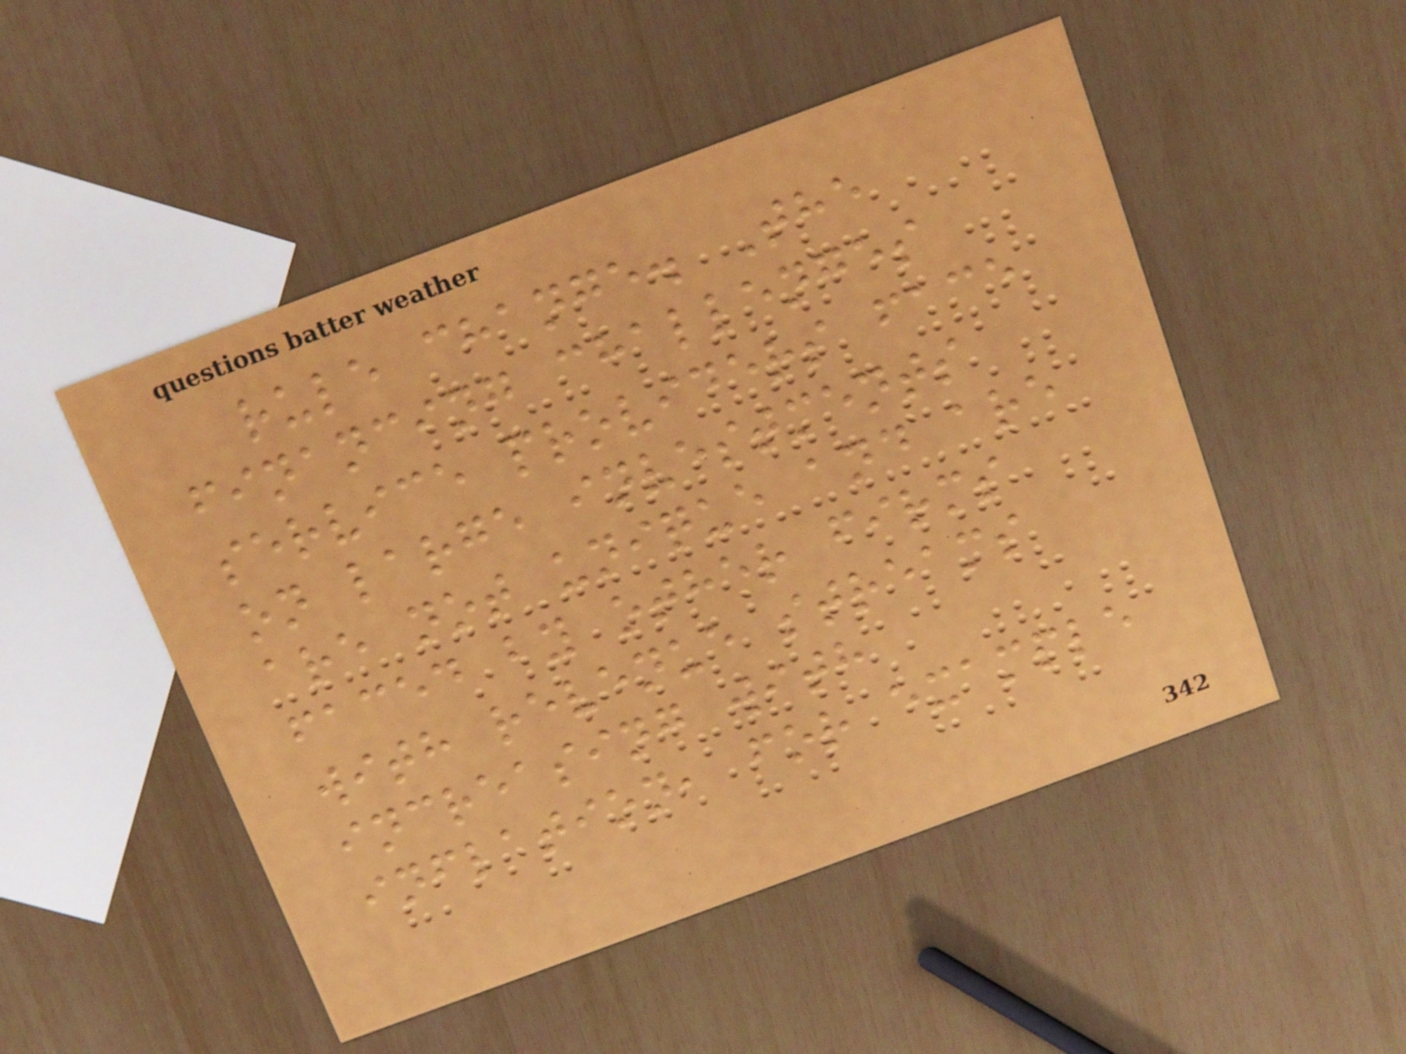rule change. The
financing challenges
service providers face
on large investments
are not unique and are
faced by other firms
with revenue streams
increasing with
inflation, for example
